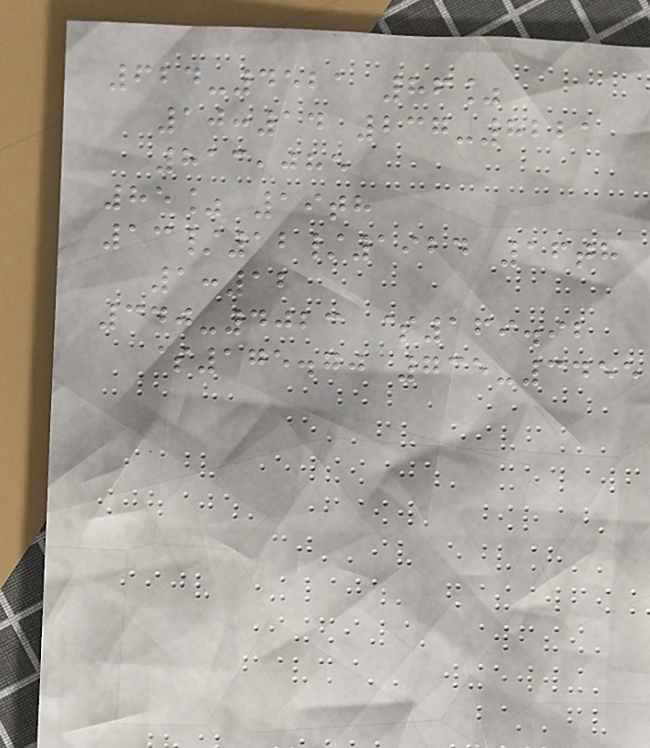624-4521 86%
10:14 237-8221
813,085
85% 19th
13/12/1924 16th
1:12
340-4023 $169.92
$175.70 735-3455
